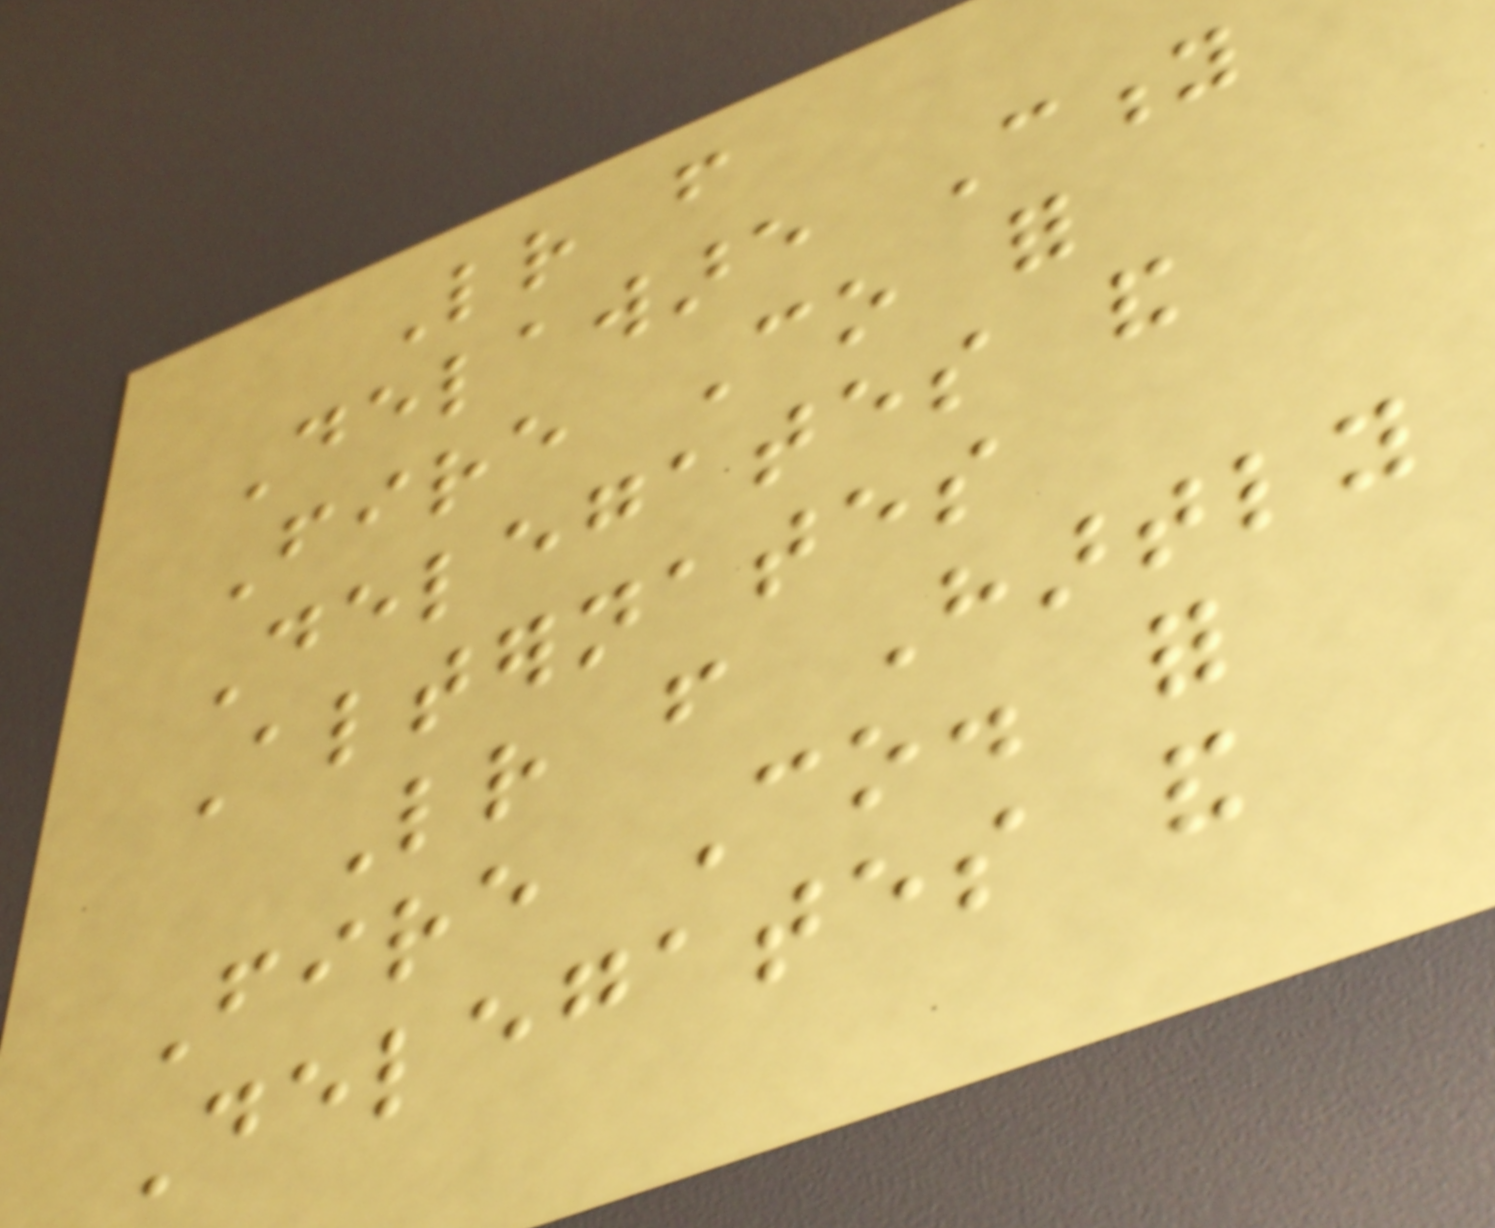Letter from
Delaware City
Fire Co for
Delegates and
Alternates
Letter from Hartly
Fire Co. for
Delegates and
